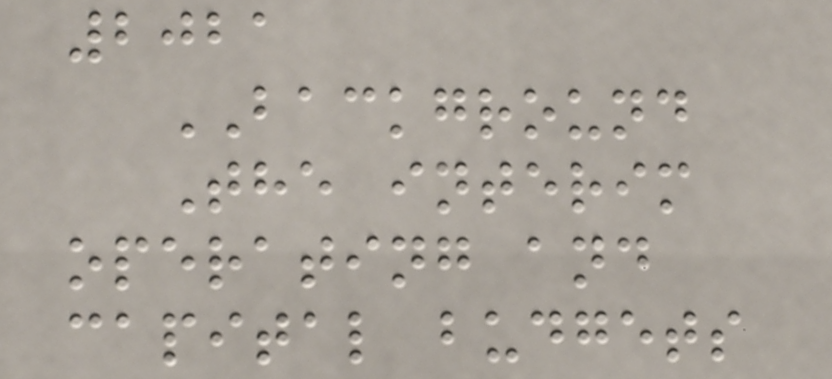2021
BACKGROUND
The interim
operating and
capital budgets
